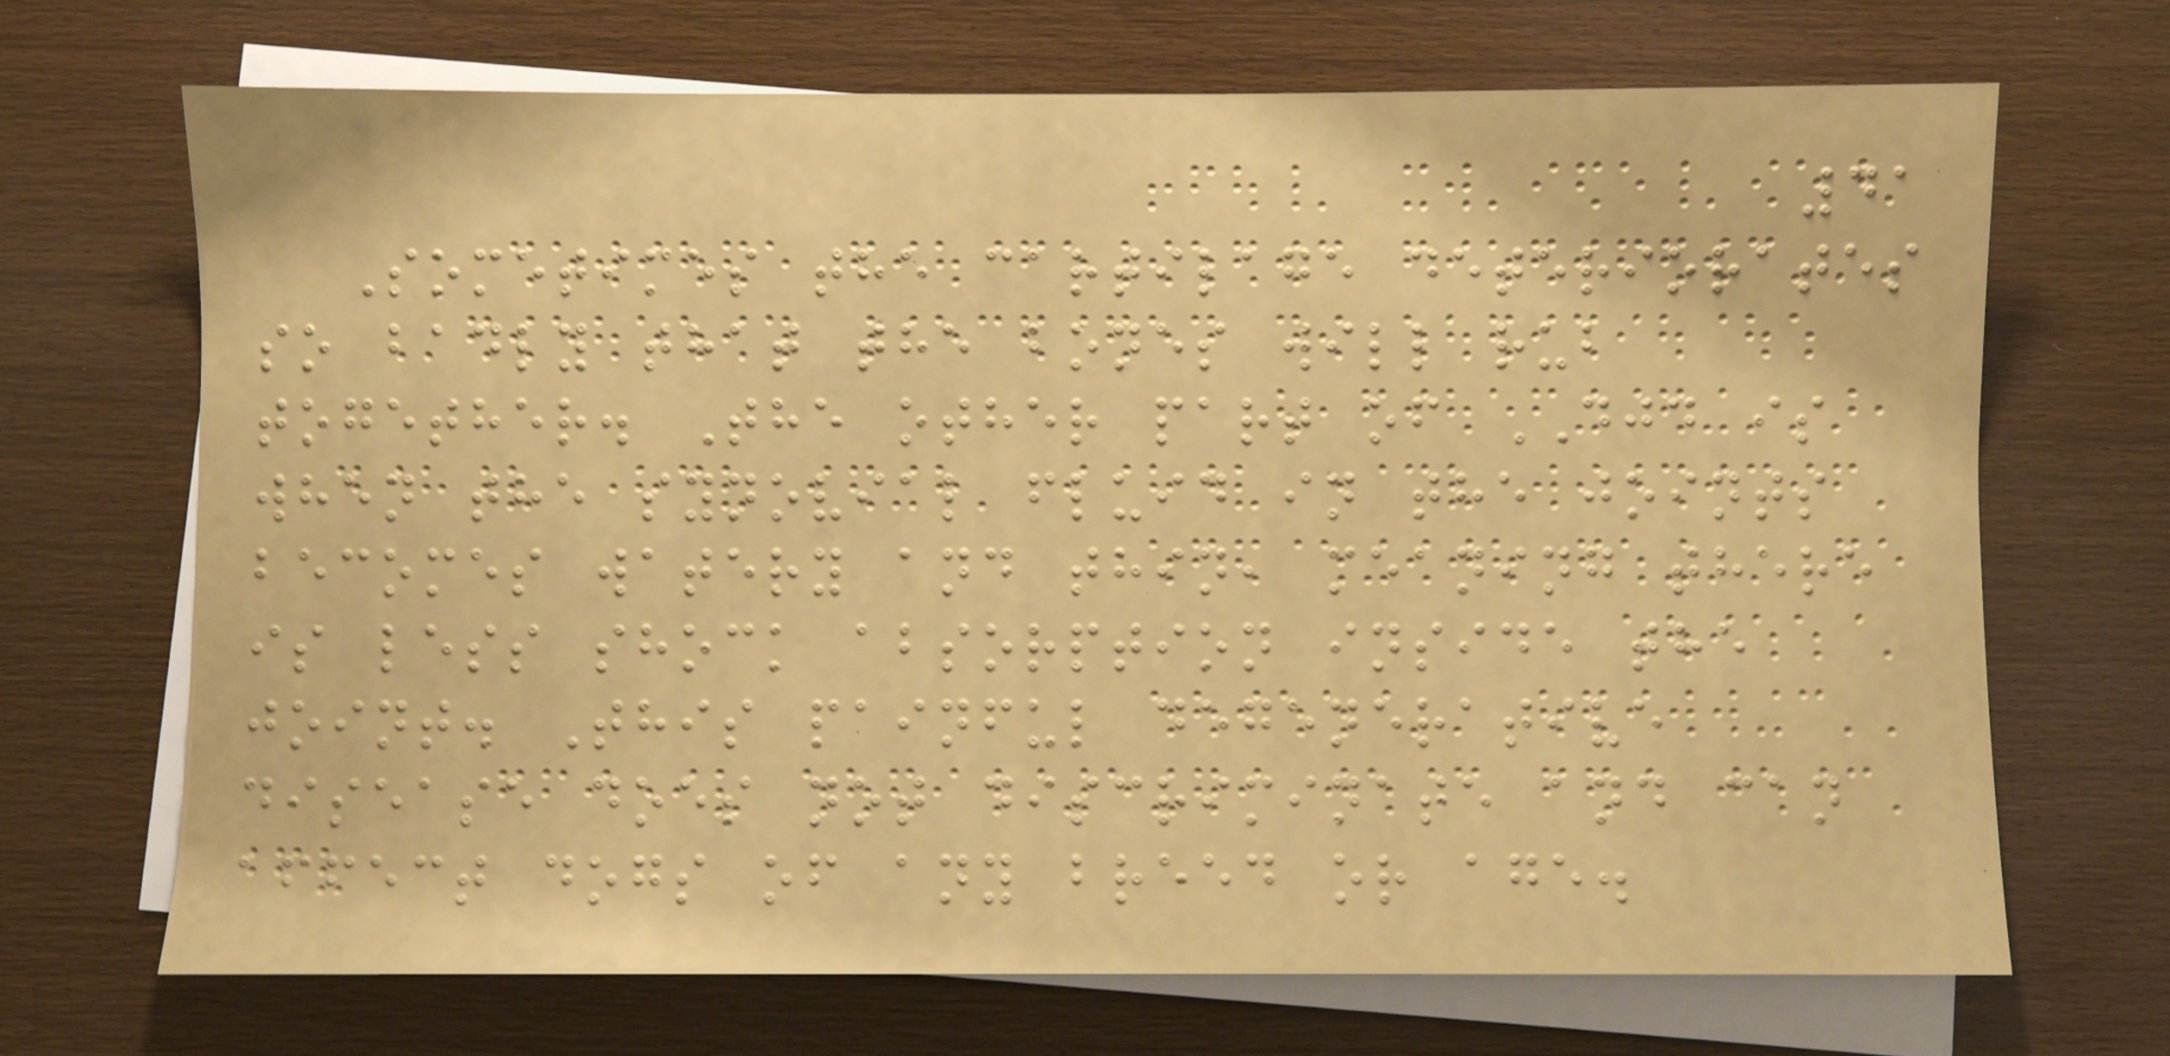41
Sometimes the cartilage deteriorates
so badly that the bones will rub
together. The other part of DJD is
when the synovial fluid in the joints
becomes watery and thin, meaning there
is less shock absorption inside the
joint. This painful degenerative
disease does not discriminate and can
affect dogs of any breed or age.
